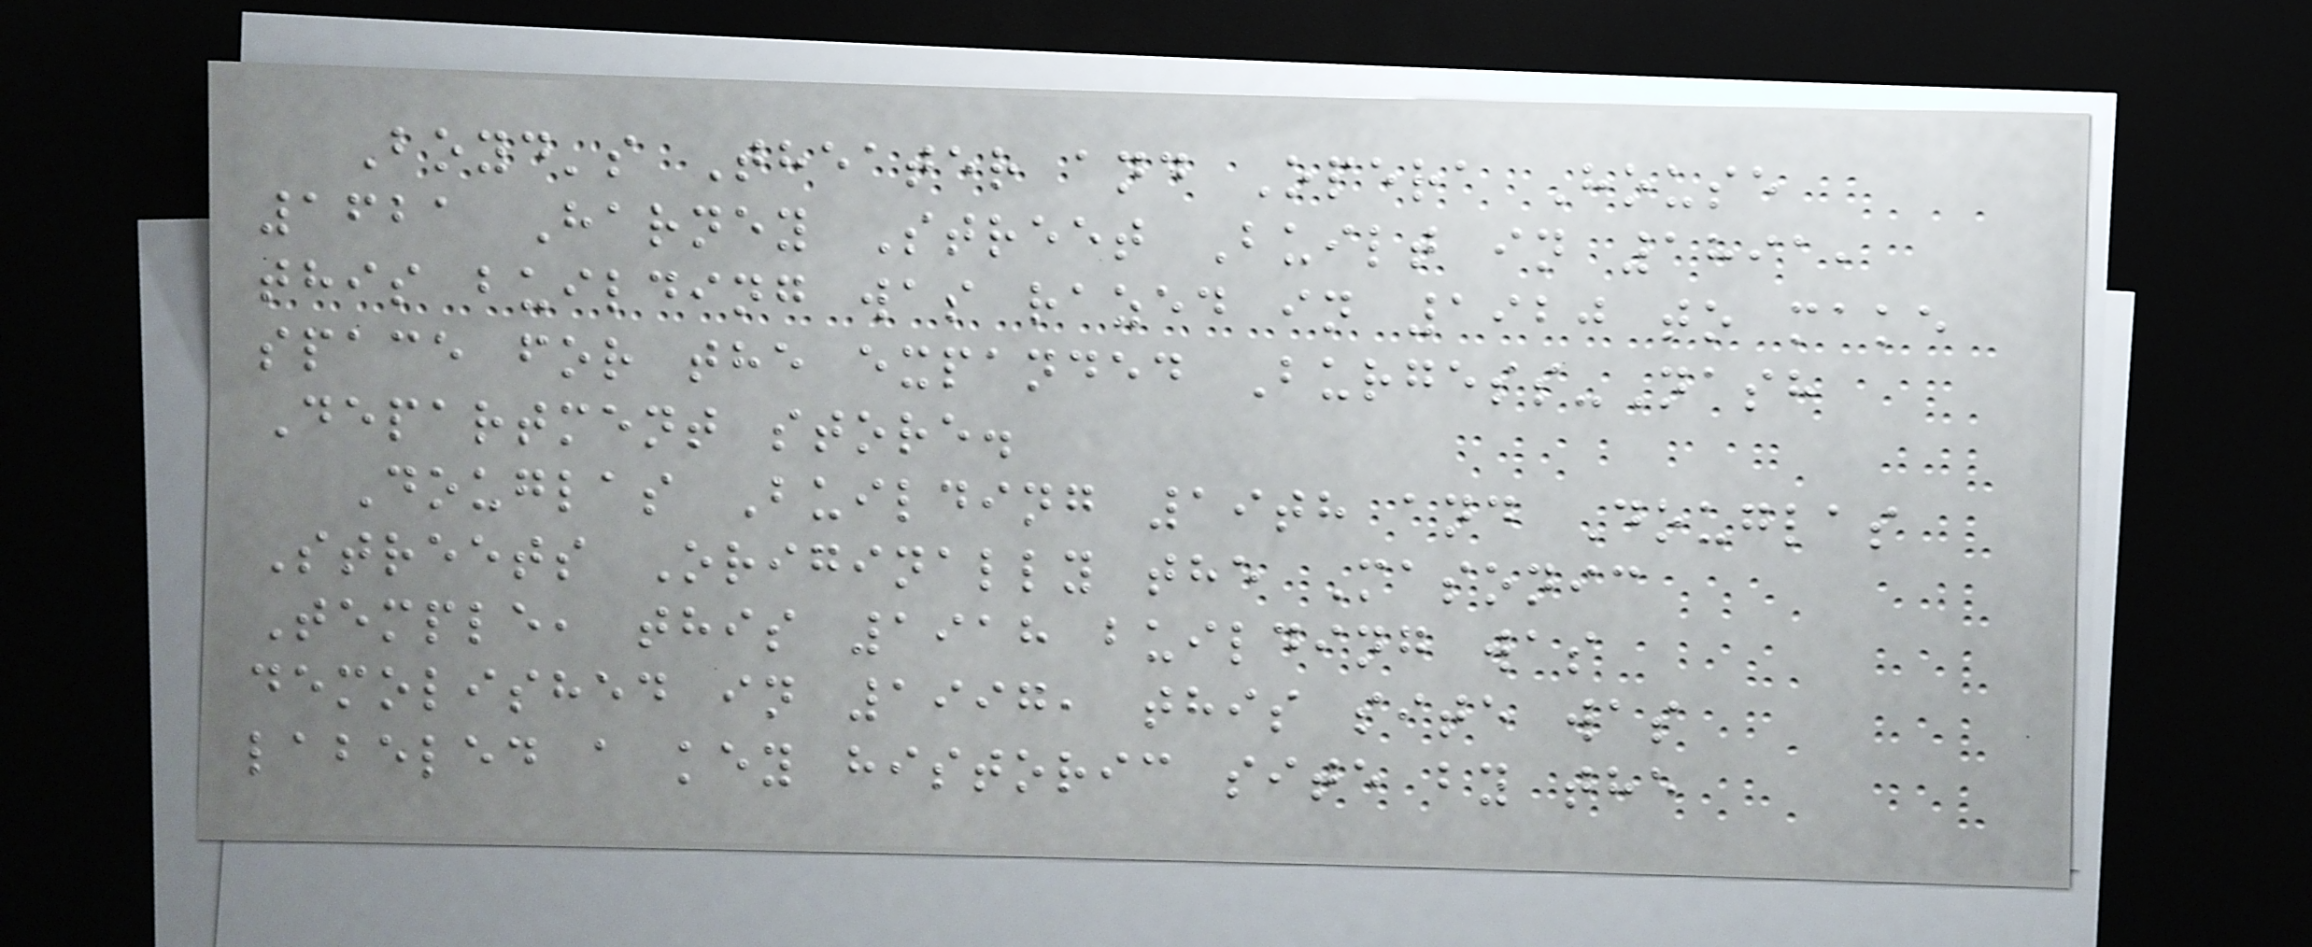Boyd's Theater and Opera House
1621 Harney Street Built in 1891,
this building was razed in 1920 to make
space for the expanded Burgess-Nash
Department store.
Douglas Building 19th and Douglas
Streets Originally the Masonic
Temple, this 1918 building was
demolished in 1997, this site was
labeled a key historic site by the
